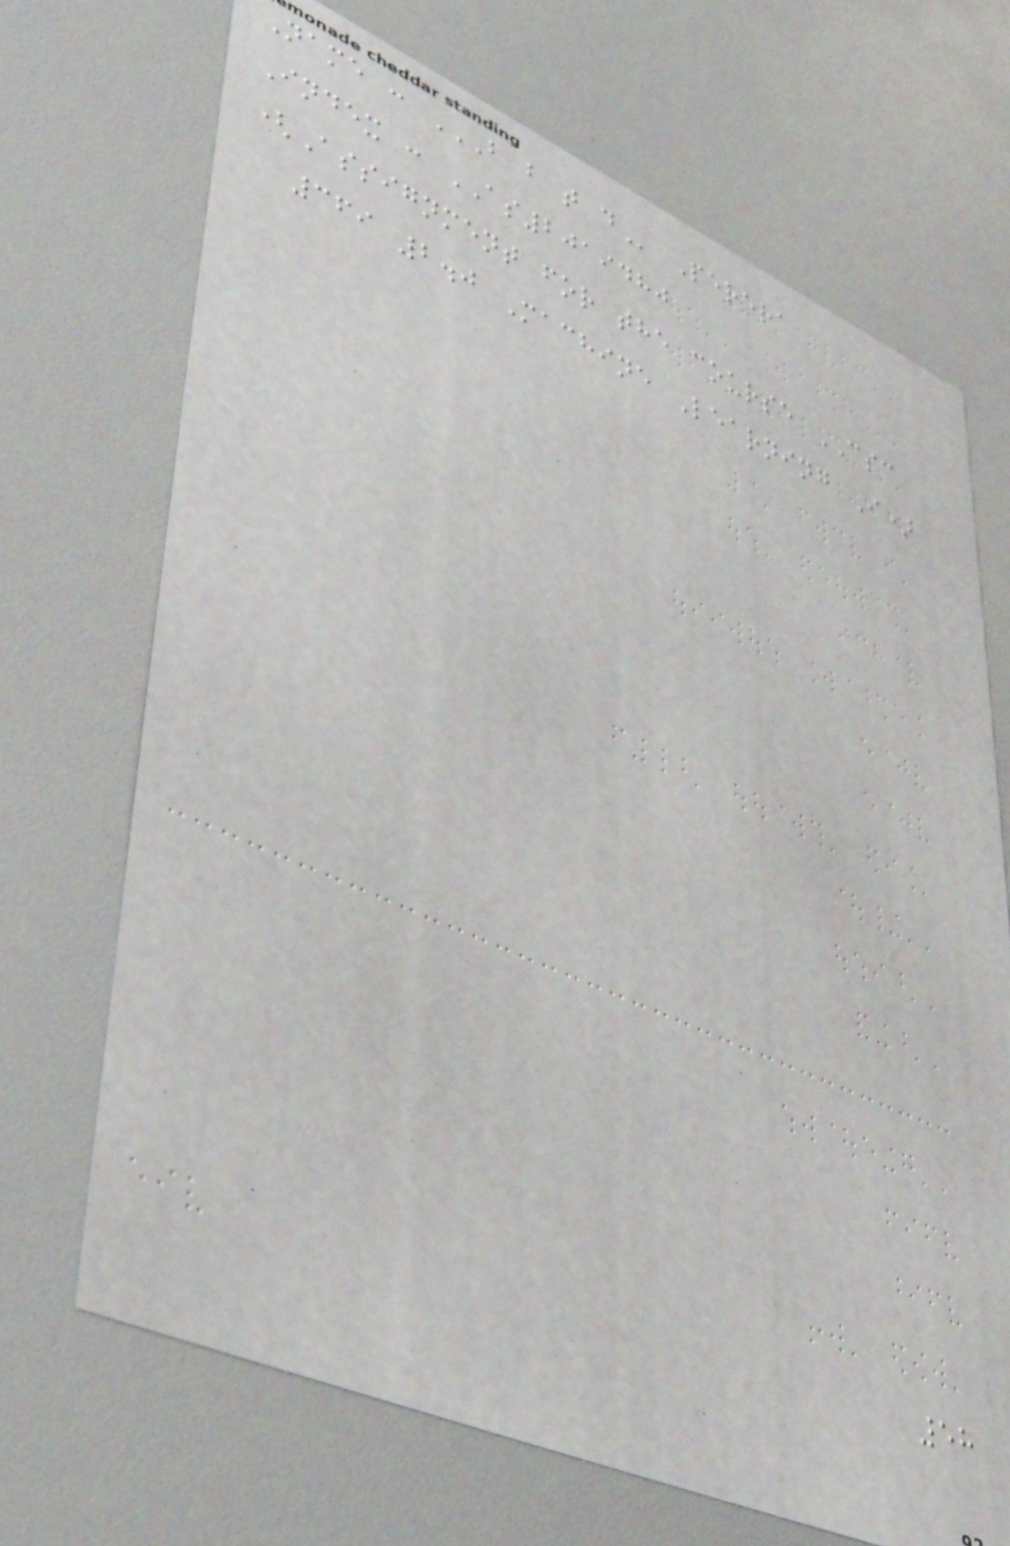Name : B B T D Perera
Index : AS2019480
(Assignment for the course CSC
369 2.0 Machine Learning I)
58
